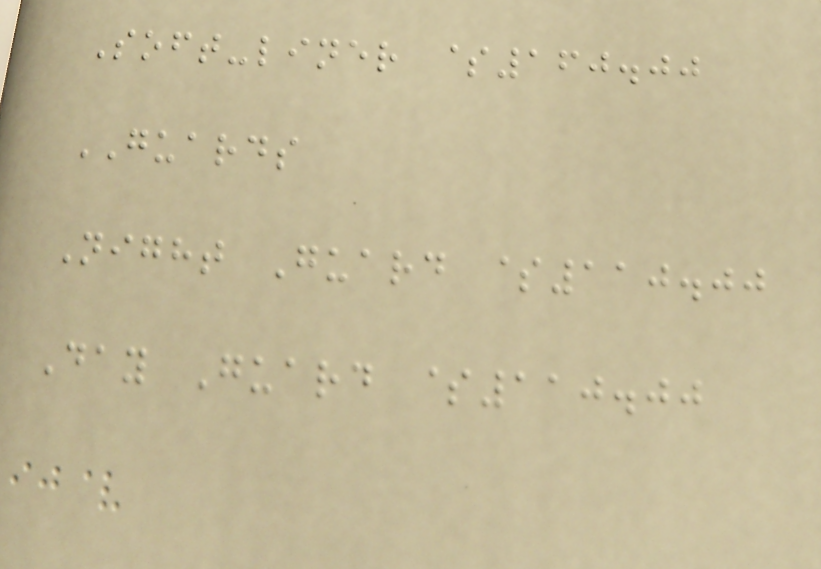Soft-liner $160.00
GUARDS
Night Guard $110.00
Day Guard $110.00
